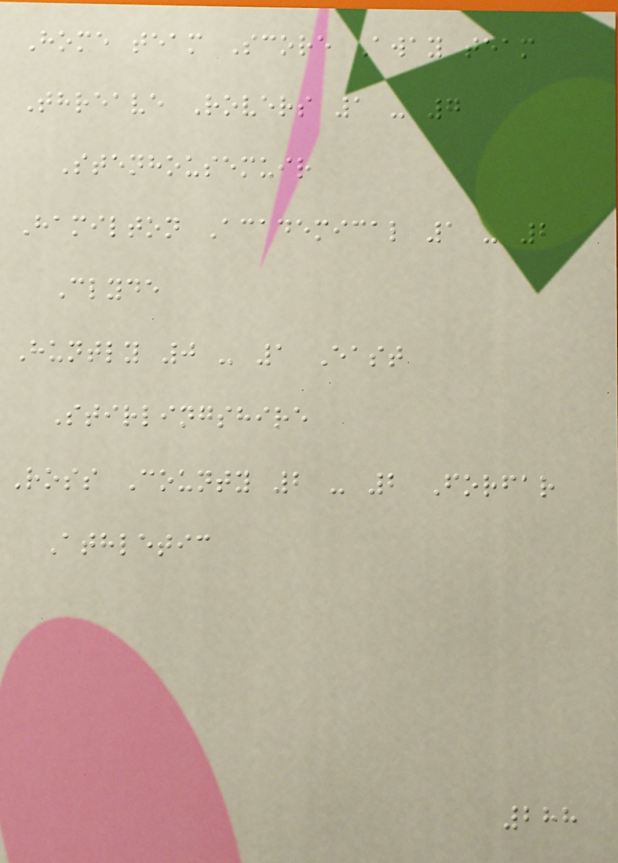Home team Score Away team
Threave Rovers 1 - 7
Stenhousemuir
Hamilton Academical 1 - 2
Clyde
Huntly 0 - 1 East
Stirlingshire
Ross County 2 - 2 Forfar
Athletic
288
